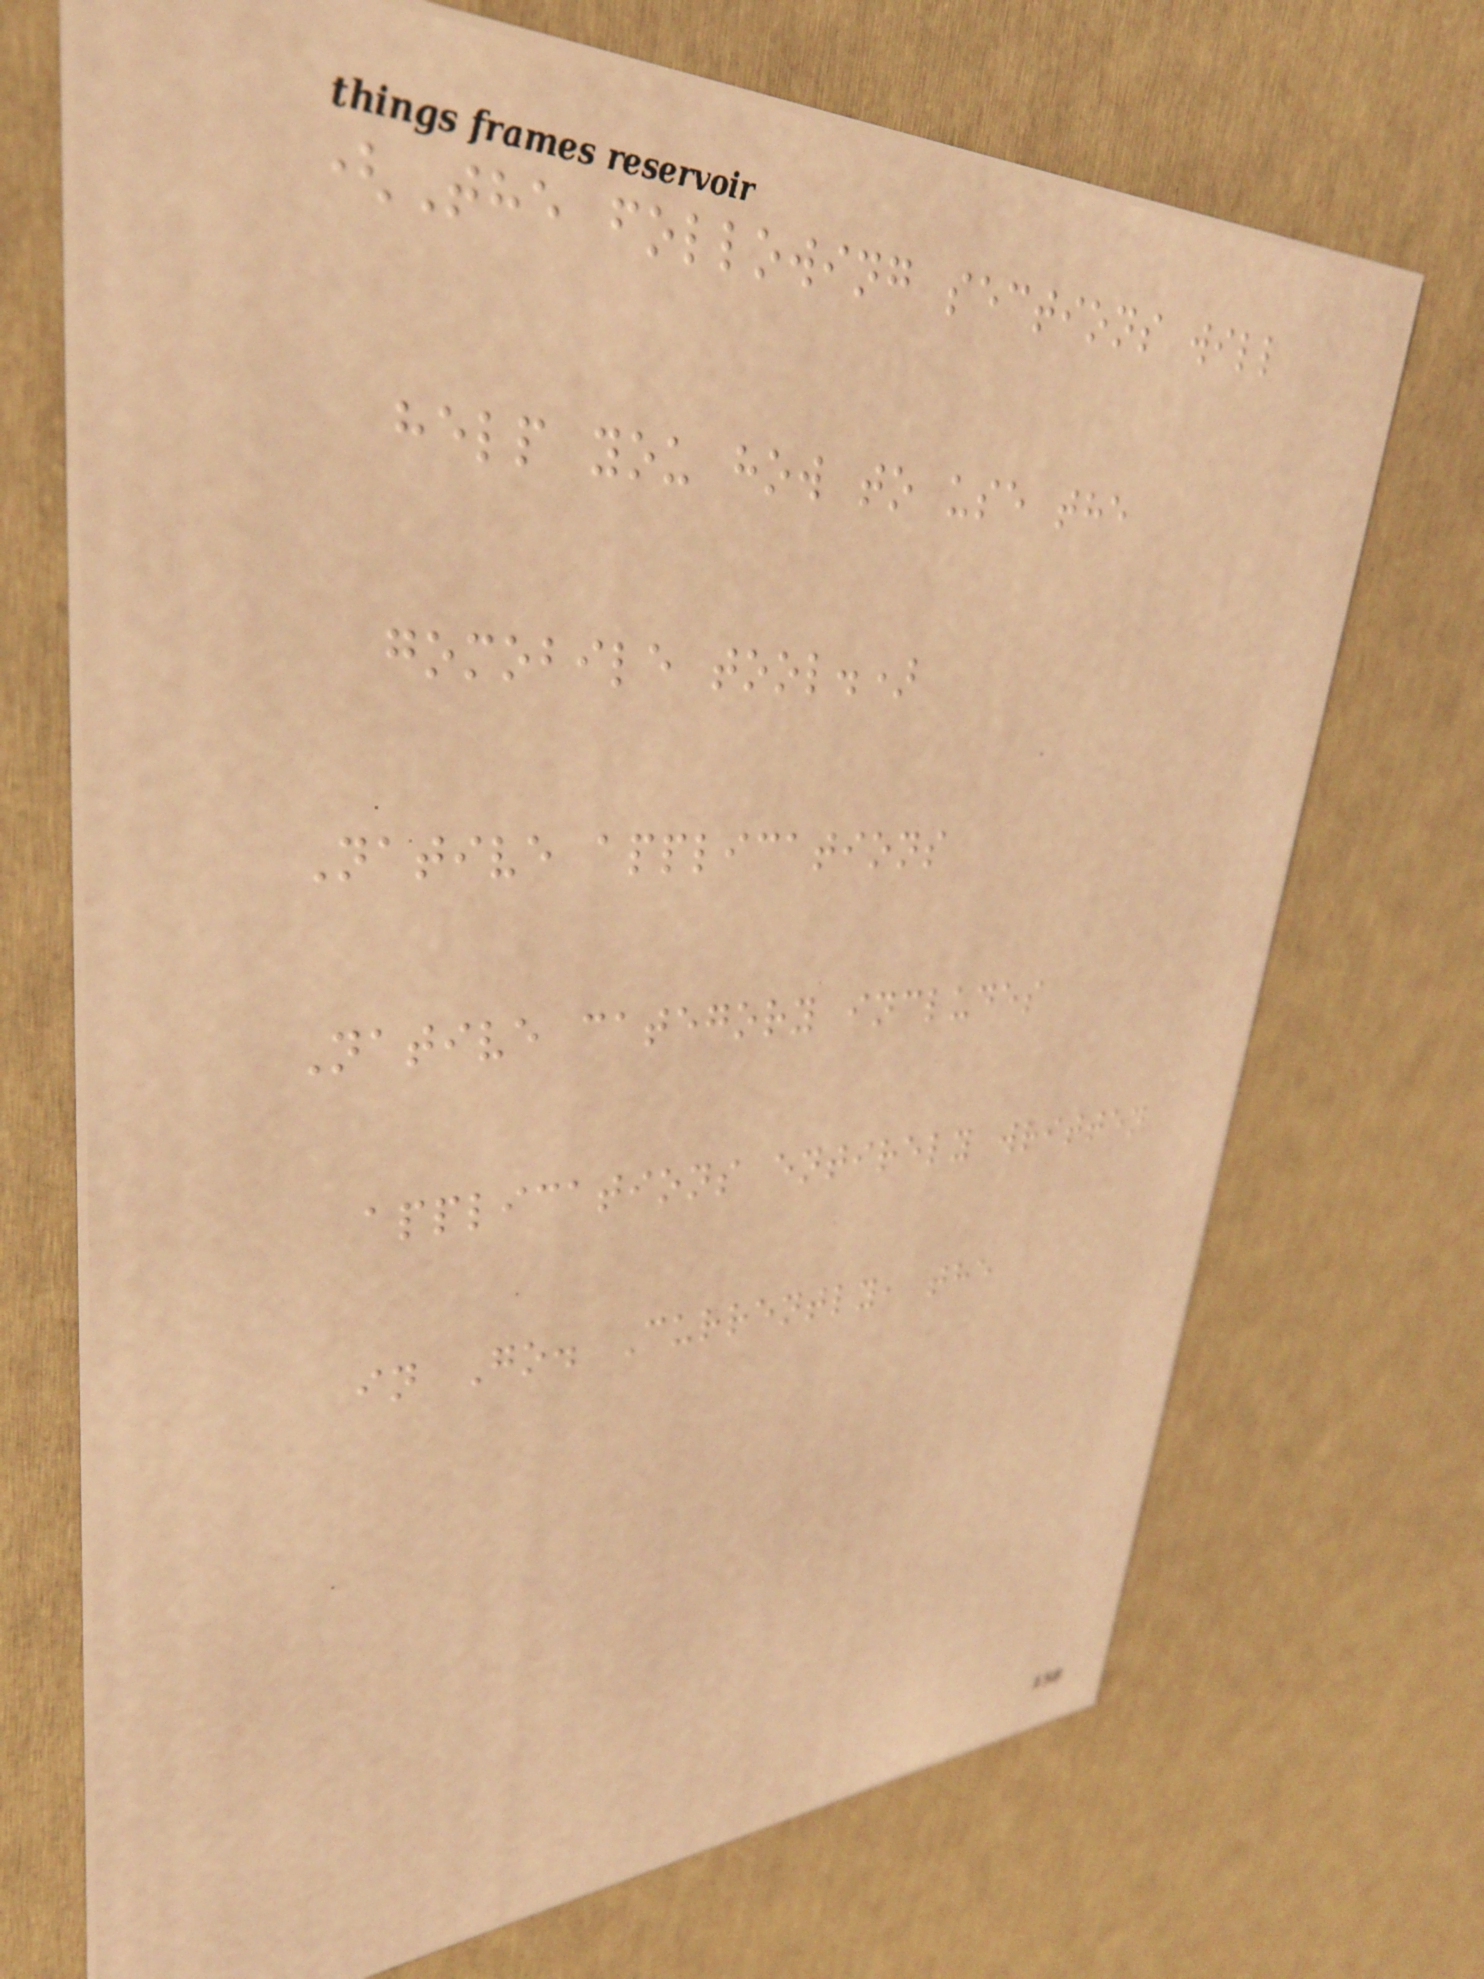(The following sections will
help you how to use the
gomobile tool.)
Native applications
Native category includes
applications entirely written
in Go. Currently, the
